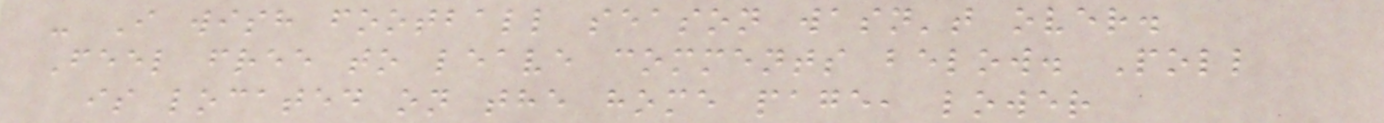- I wish football season wasn't over.
Feel free to leave comments below. Poll
is located on the home page, lower
